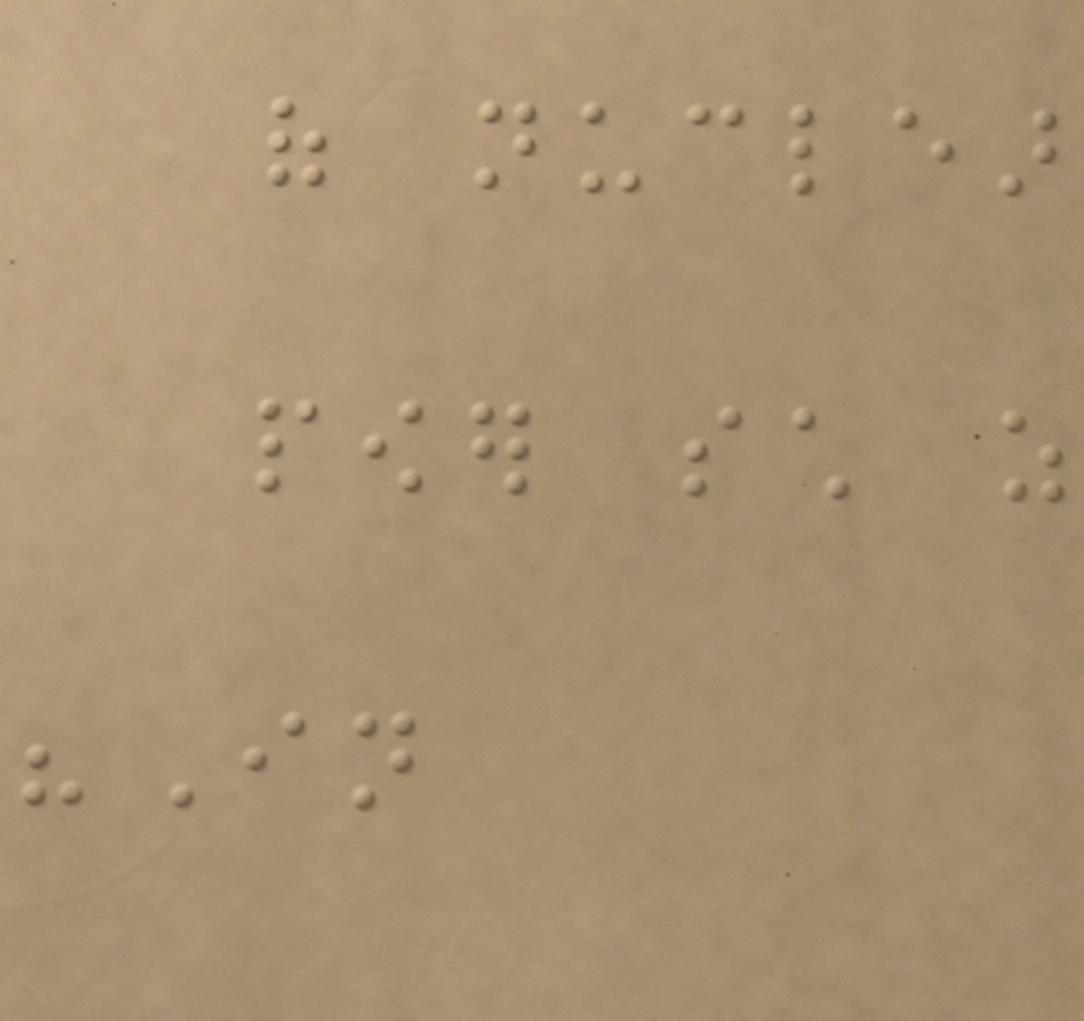of nuclear
power such as
"In
